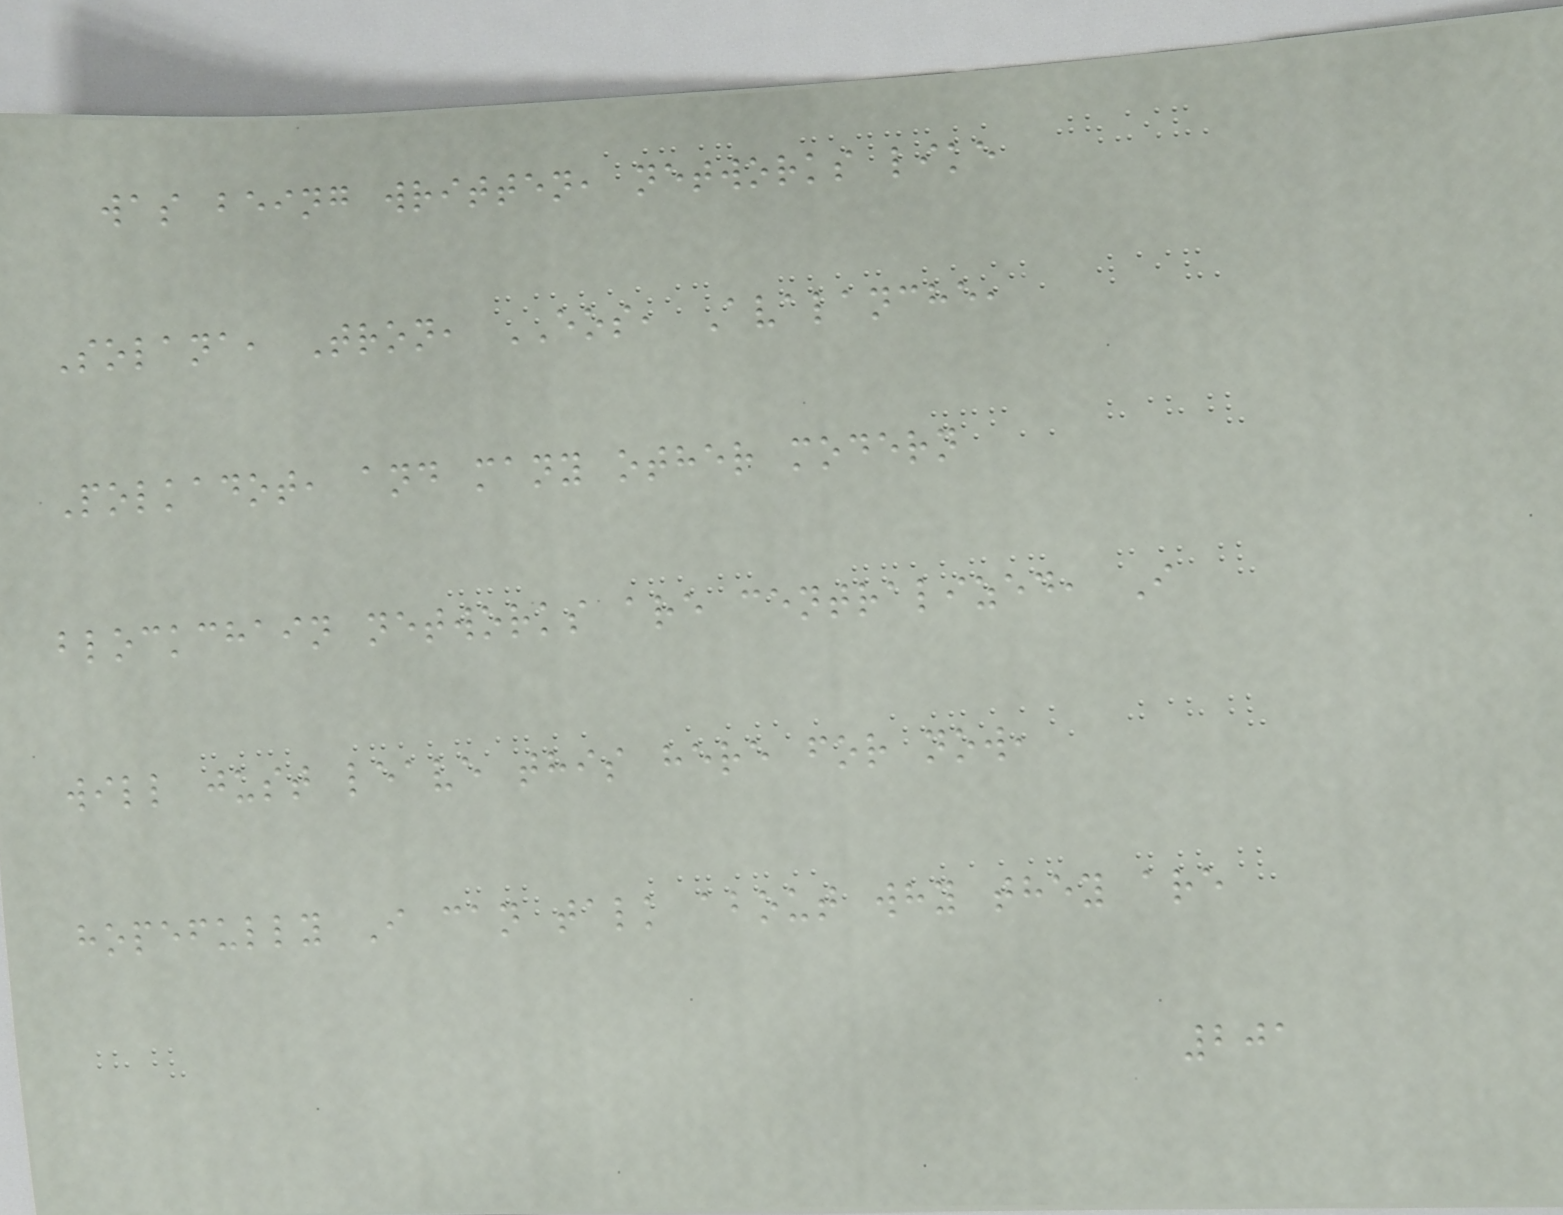was being written, networks like
Solana, Tron, EOS, Avalanche,
Polkadot, and many other modern
blockchain networks are centralized, I
will just leave this here for now,
hopefully I can talk about why they are
201
